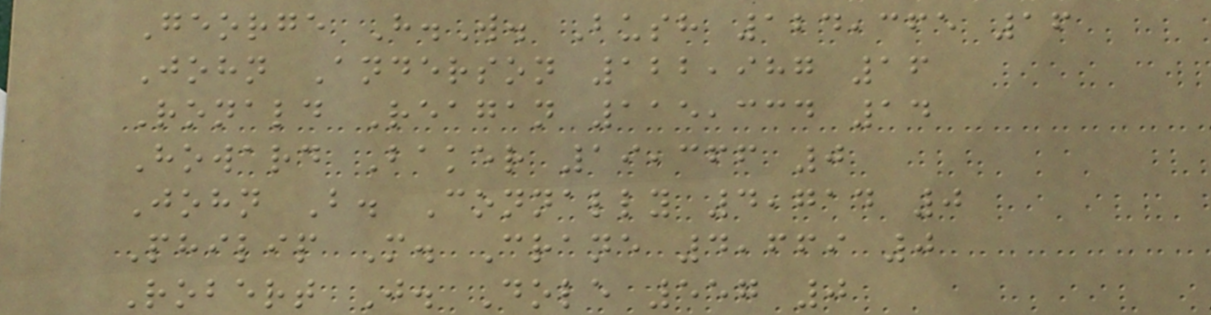George H.W. Bush 124,365 16
John Anderson 122,987 16
Ronald Reagan 115,334 14
Howard Baker 19,366 0
John B. Connally 4,714 0
Philip M. Crane 4,669 0
Robert J. Dole 557 0
